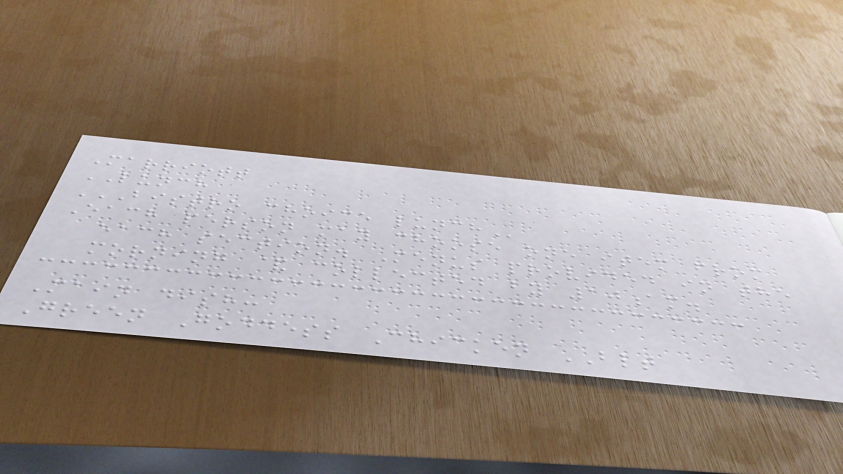Marriott
LUNCH
BISTRO CHOICE LUNCH
Each person may choose one item from
each section. Menus provided in the
morning & collected by 10am.
Main dish:
Green Goddess Chicken BLT
